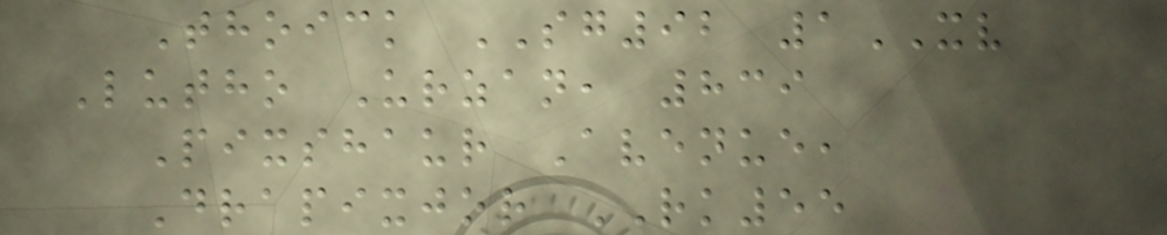Thoick SG92 1XV
Lutho Urzan, 839
Pixshaur Avenue,
Drapixjor RK55
